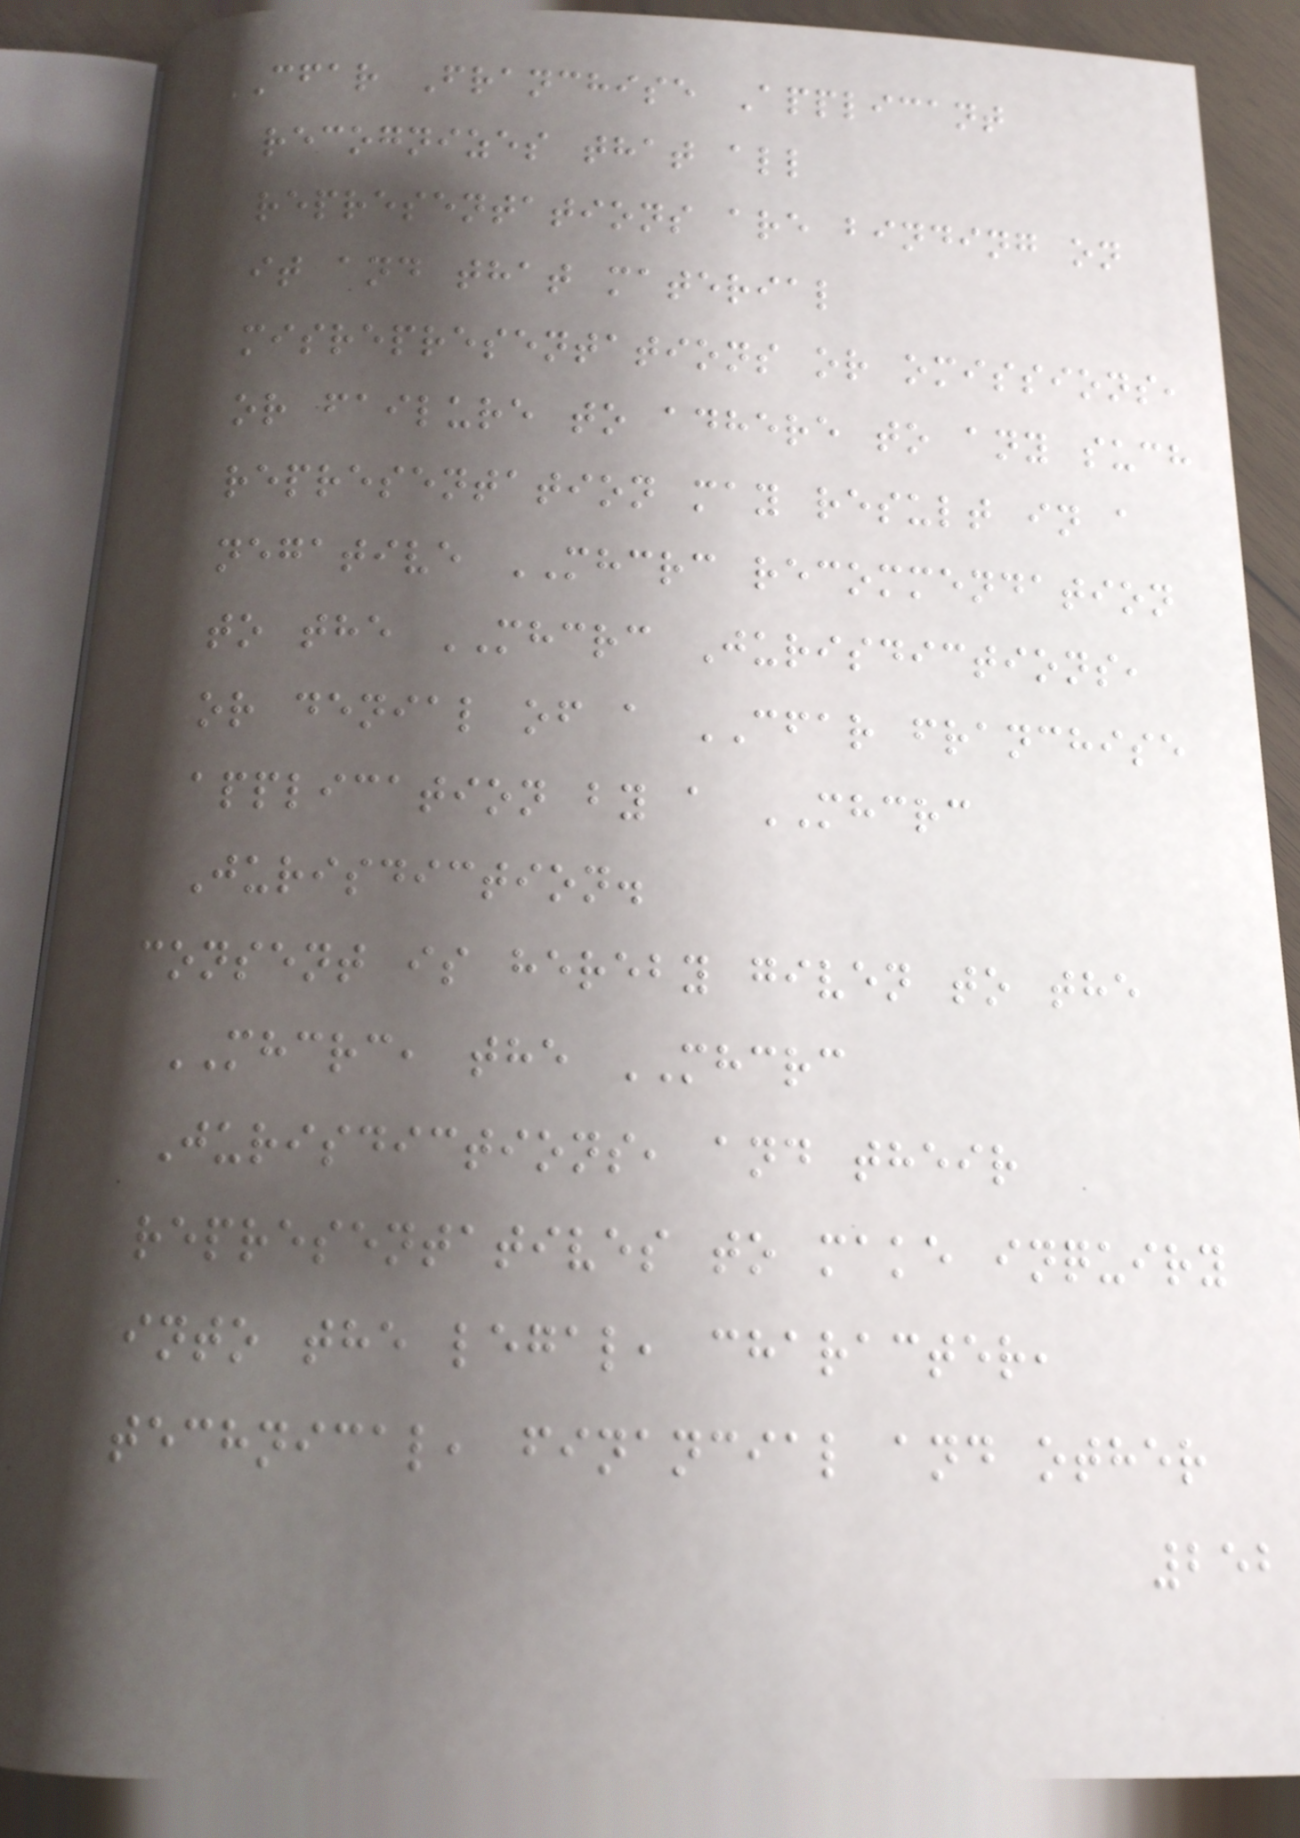CFAR Franchise Applicant
recognizes that all
representations are binding on
it and that material
misrepresentations or omissions,
or failure to adhere to any such
representation may result in a
negative MHCRC recommendation
to the MHCRC Jurisdictions,
or denial of a CFAR franchise
application by a MHCRC
Jurisdiction.
Consent is hereby given to the
MHCRC, the MHCRC
Jurisdictions, and their
representatives to make inquiry
into the legal, character,
technical, financial and other
252
